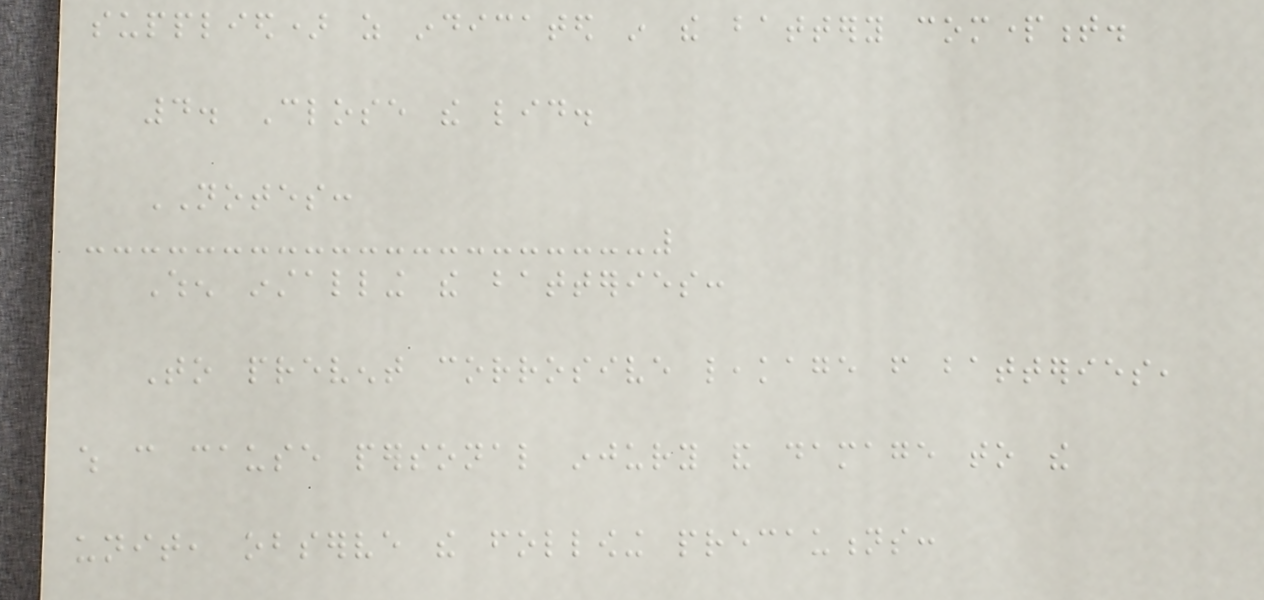supplied) as indicated in the battery compartment.
4. Close the lid.
NOTES:
When installing the batteries:
To prevent corrosive leakage from batteries,
which can cause personal injury and damage to the
unit, observe the following precautions:
